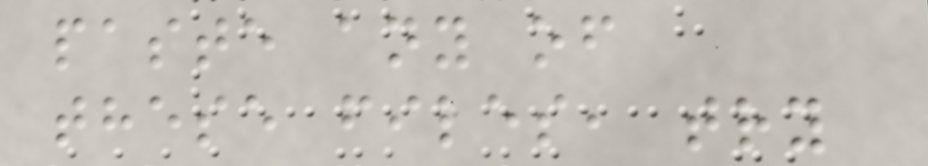paste any of
these files, try
